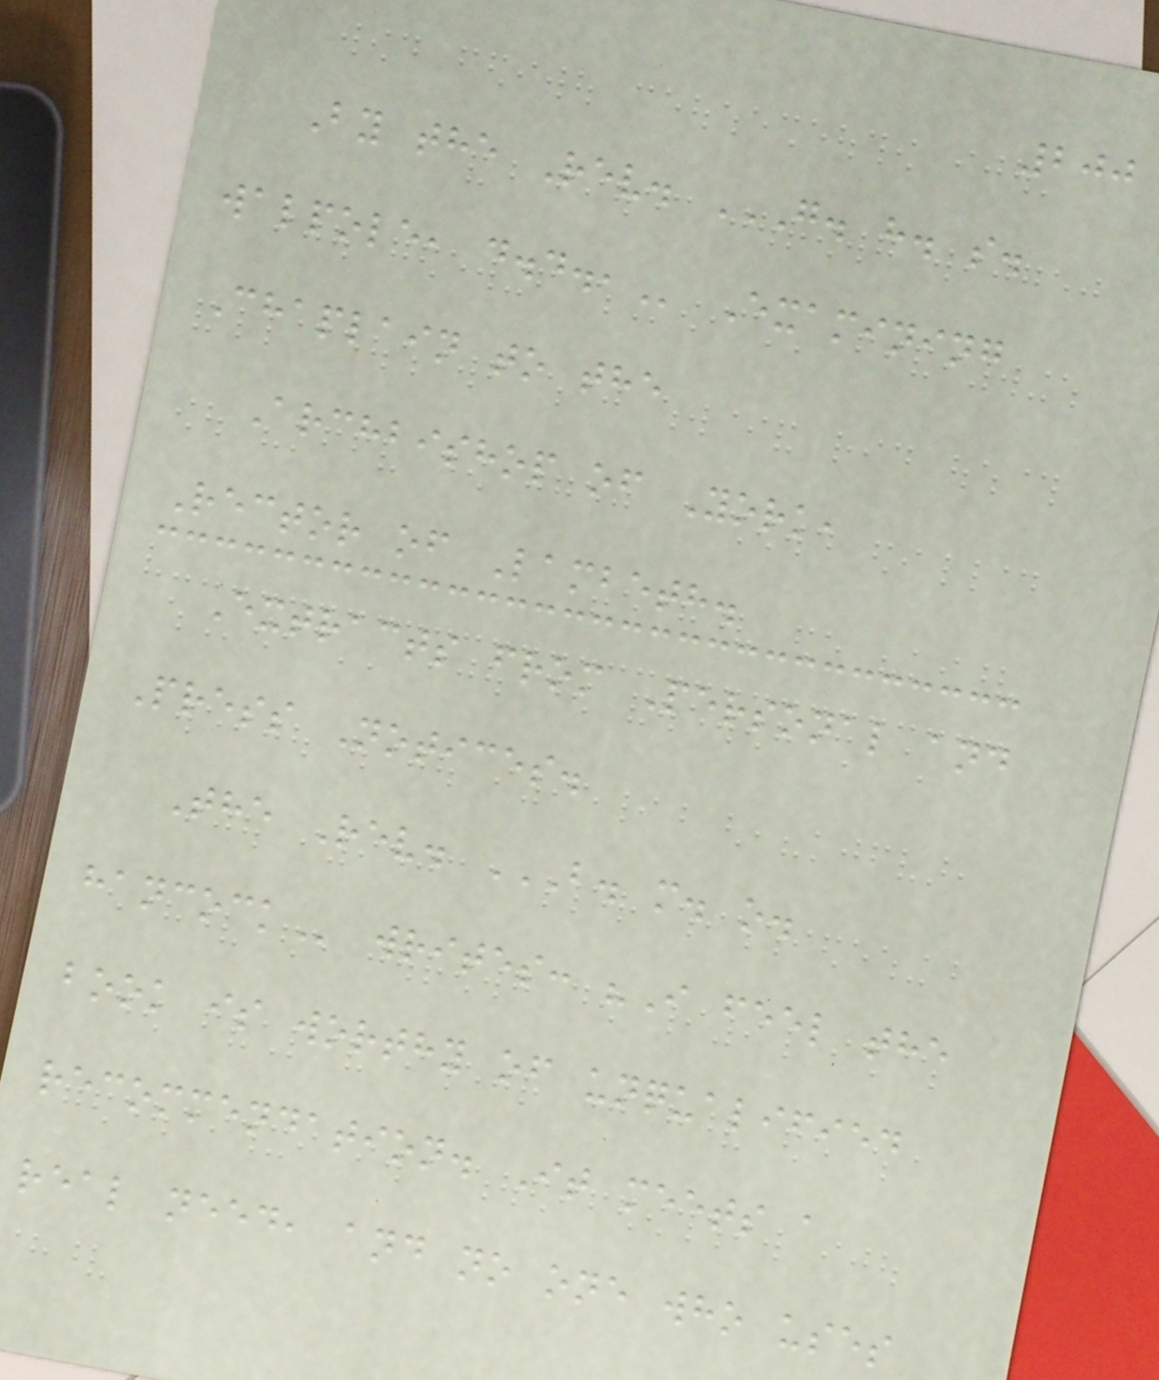200
By the Rev. G. H. S.
WALPOLE, D.D., Examining
Chaplain to the
Archbishop of York,
Rector of Lambeth.
Extracts from Personal and
Press Notices.
The Rev. B. M. O.
HANCOCK writes: "I feel the
book is worthy of unqualified
recommendation. It meets a
real need, and no one who uses
